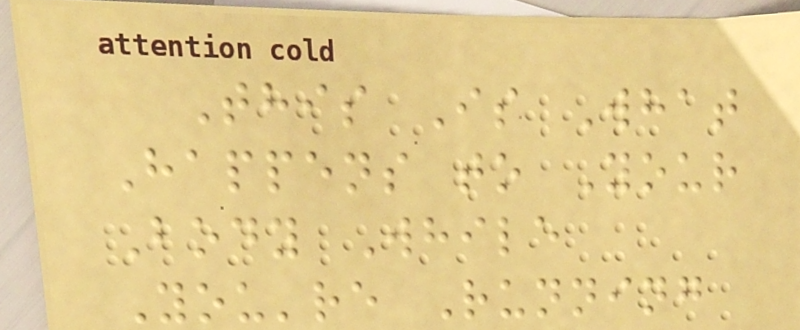This Is What
Happens to Your
Body While
You're Running
